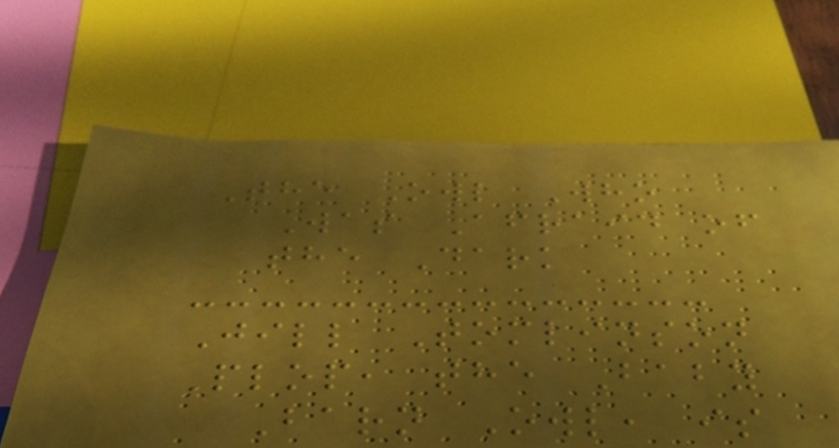The Owl Who
Was Afraid of
the Dark
Jill Tomlinson
Plop, the Baby
Barn Owl, is
